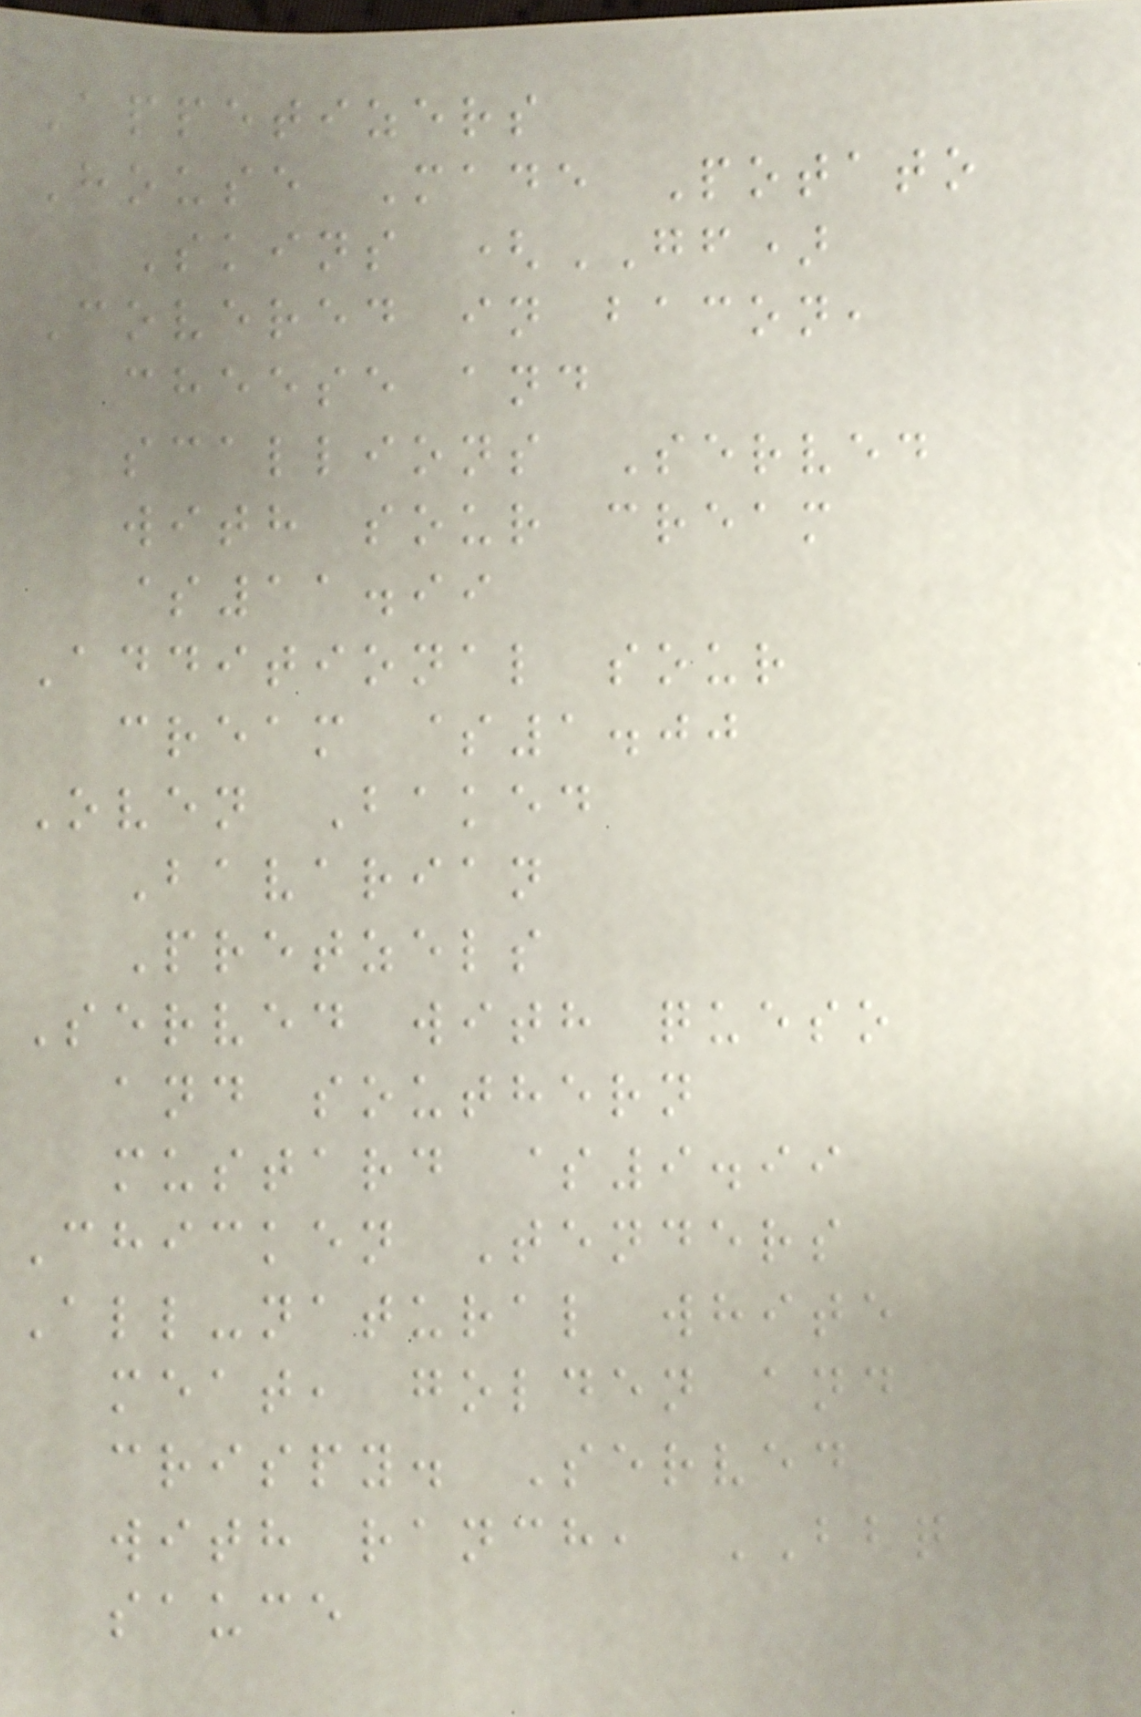Appetizers
House Made Potato
Skins (GF)
Covered in bacon,
cheese and
scallions Served
with sour cream
$11.99
Additional sour
cream $1.00
Oven Baked
Bavarian
Pretzels
Served with queso
and southern
mustard $9.99
Chicken Tenders
All-natural white
meat, golden and
crispy. Served
with ranch, BBQ
sauce
